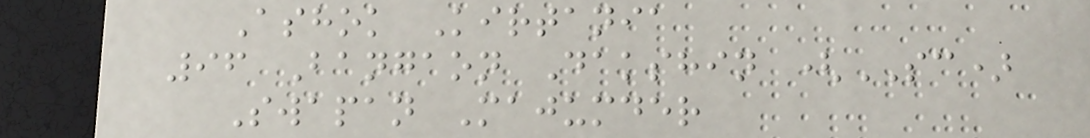Ashok Kirtania
96 Bangaon Dakshin (SC)
Swapan Majumder
